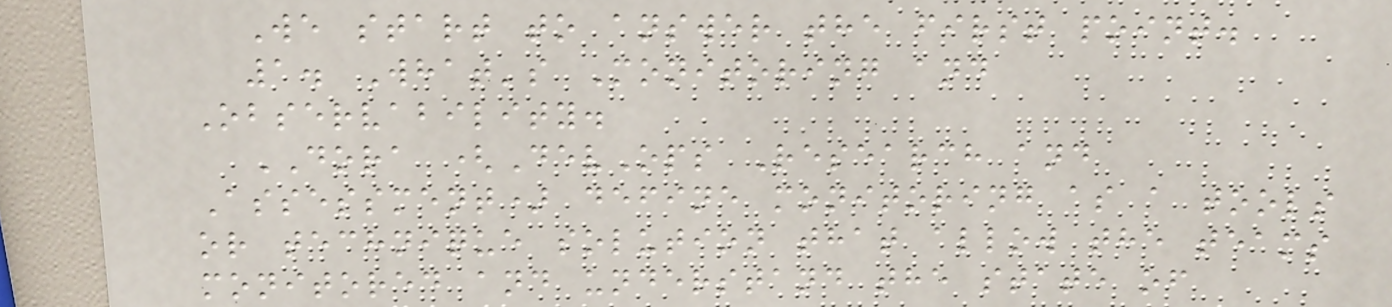We start to answer the first point.
1. What's Monitoring and
Observability.
DORA (DevOps Research and
Assessment) define monitoring as a tools
or technique solution that allow the teams
monitored and understand the state of
